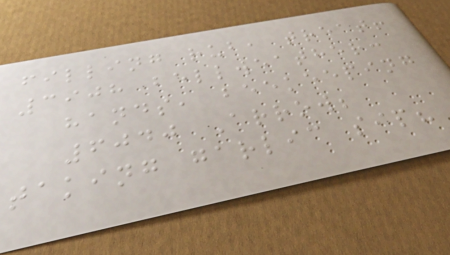filling rub, treat!
3908 bellweather:
hands, beekeeping
6040 Arrow;
taking garlic sip?
